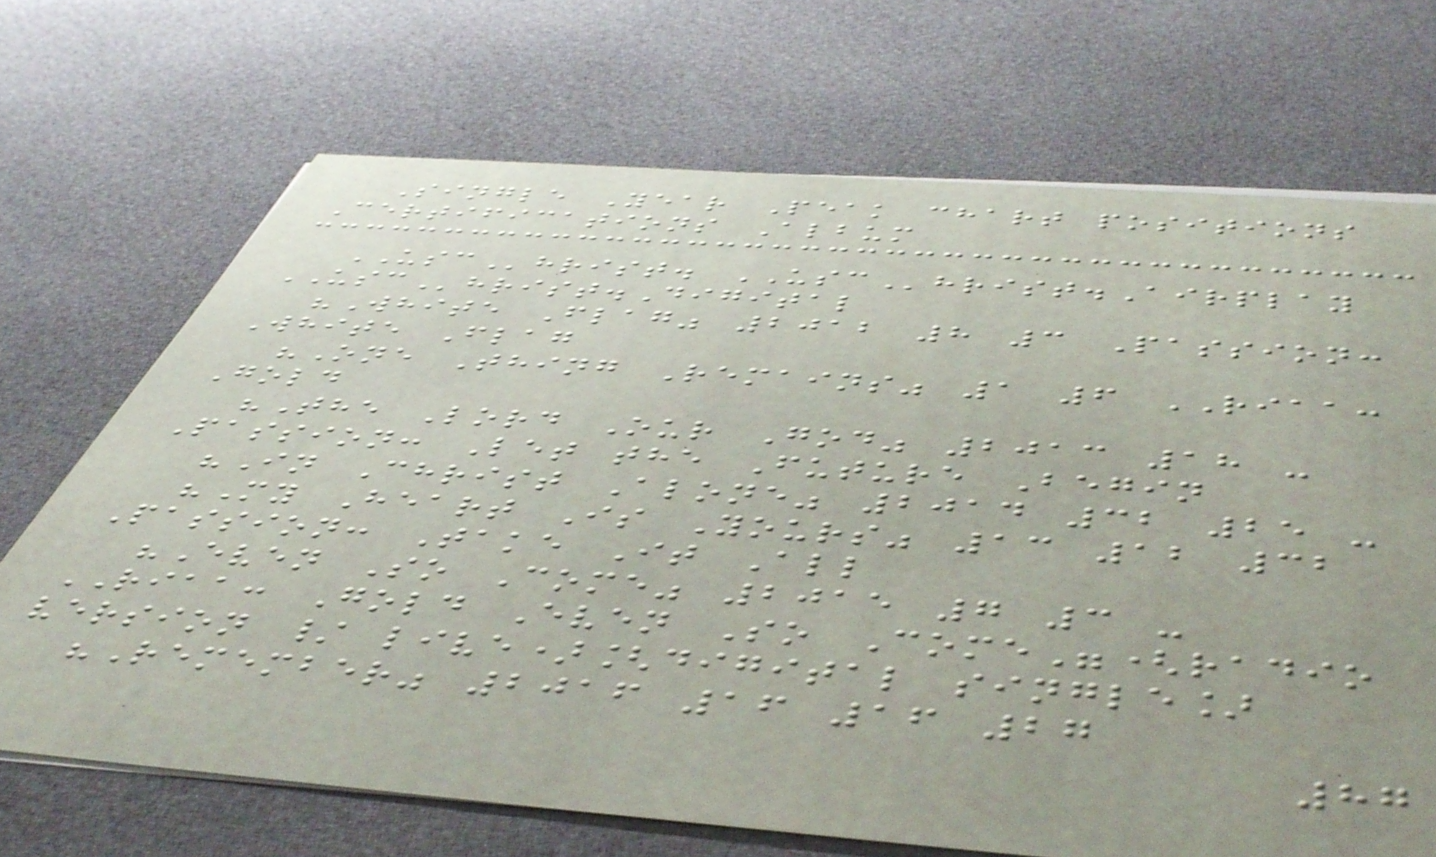Single Year Peak chart positions
Certifications Album
USChrist. USChrist.Airplay
USChrist.Digital
"White Flag" 2012 8 3 Passion:
White Flag
"One Thing Remains" 1 6 RIAA:
Gold
"The Lord Our God" 2013 18 -
Passion: Let the Future Begin
"In Christ Alone" 2014 32 25 -
"My Heart Is Yours" 13 12 32
Passion: Take It All
"Even So Come" 2015 7 3 -
RIAA: Gold Even So Come"(radio
version / live)[digital single]
"Remember" 2016 16 16 27
87
